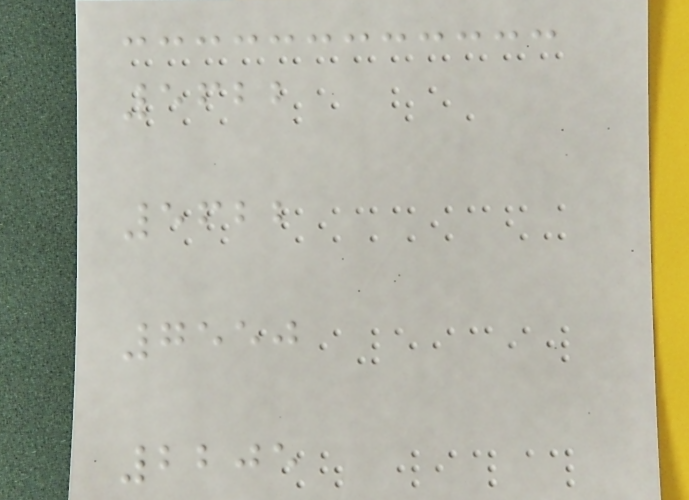5622
5622
7550
2205
